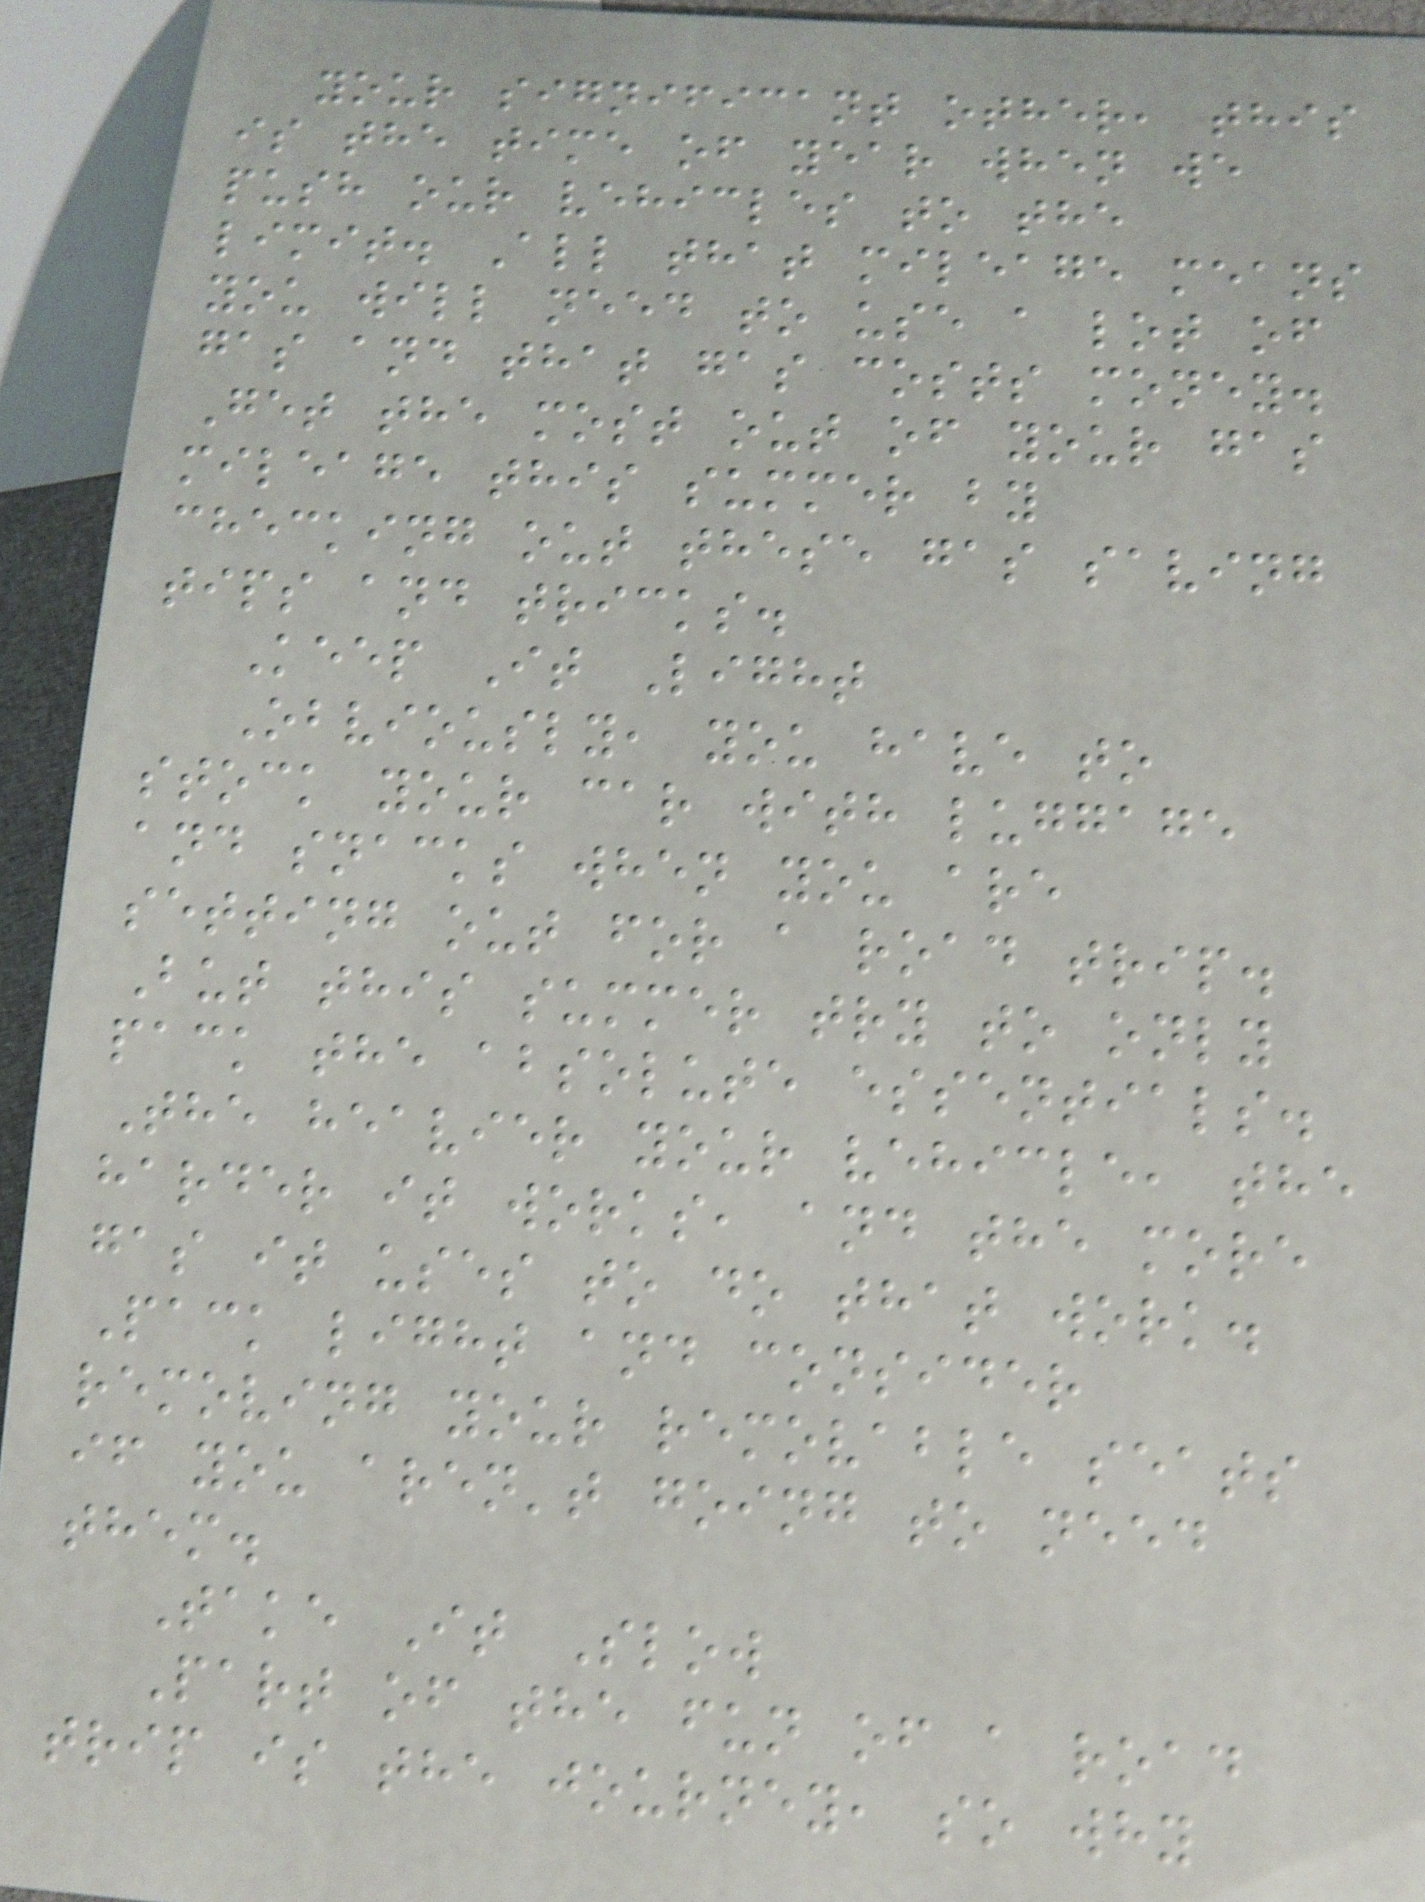your significant other, this
is the time of year when we
push our vehicles to the
limit. All that mileage means
you will need to use a lot of
gas and that gas costs money.
Get the most out of your gas
mileage this summer by
checking out these gas saving
tips and tricks.
Keep It Light
Obviously, you have to
stock your car with luggage
and snacks when you are
setting out for a road trip.
But this summer try to only
pack the absolute essentials.
The heavier your vehicle, the
harder it works, and the more
gas it uses to do that work.
Pack light and consider
removing your removable seats
if you aren't going to need
them.
Take It Slow
Part of the fun of a road
trip is the journey, so why
